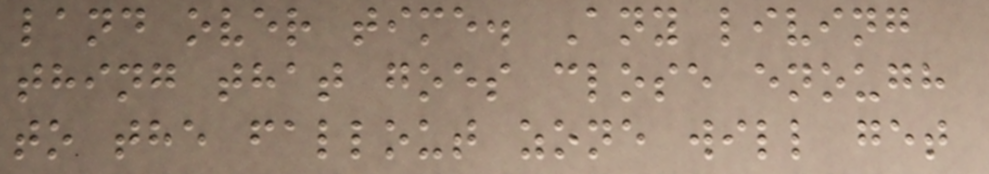land over time. Any living
thing that goes close enough
to the fallout zone will get
